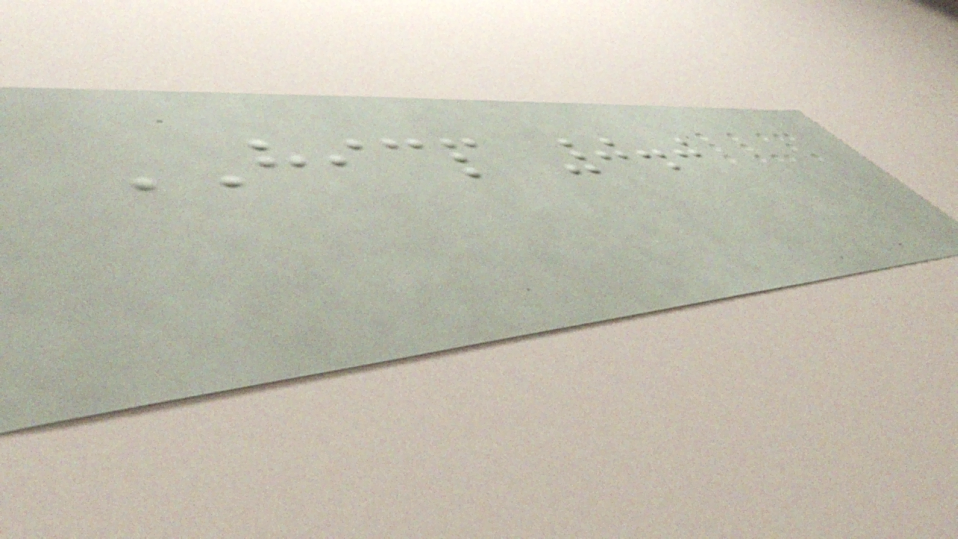HICP 0.0
